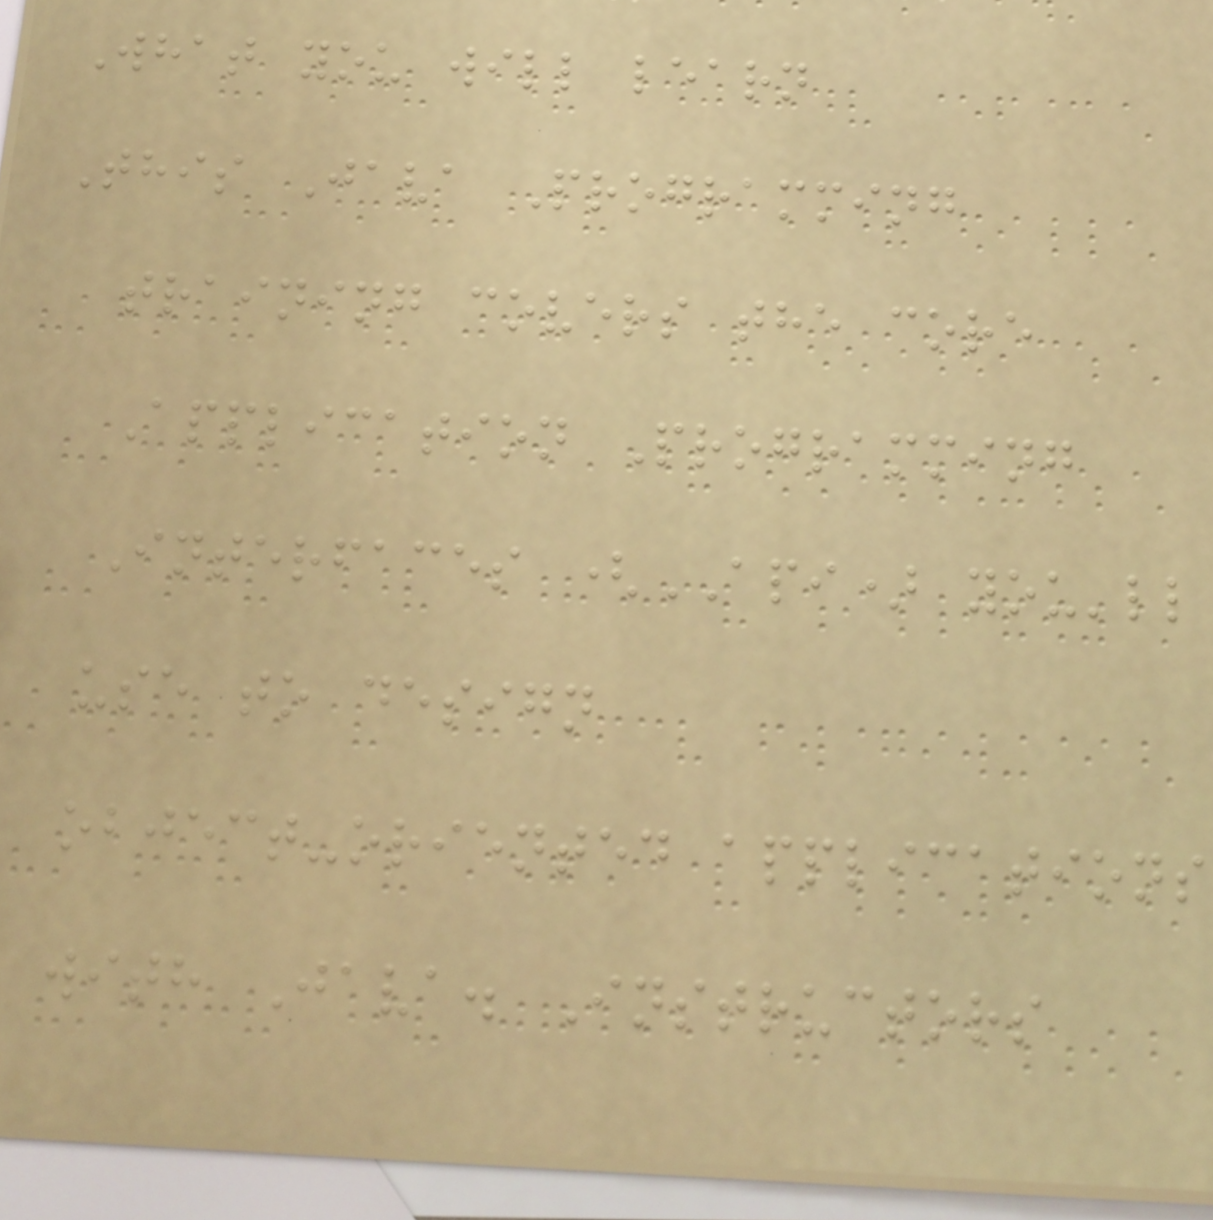What you will learn
This Java Programming
training covers the core
Application Programming
Interfaces (API) you'll
use to design
object-oriented applications
with Java. Instructors
